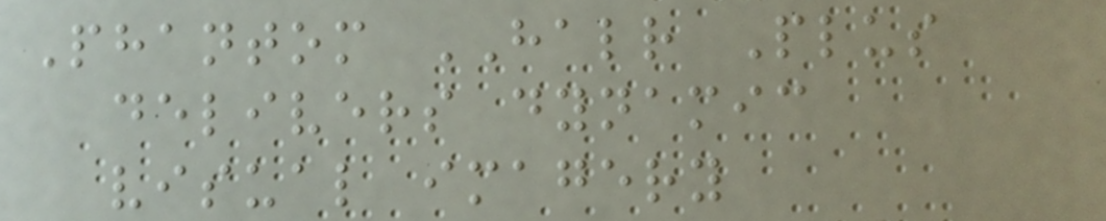Phantom HALR Plus
delivers dynamic
visual imagery
